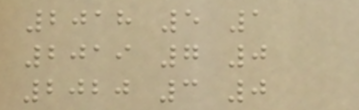2018 5 1
2019 7 0
2020 3 0
